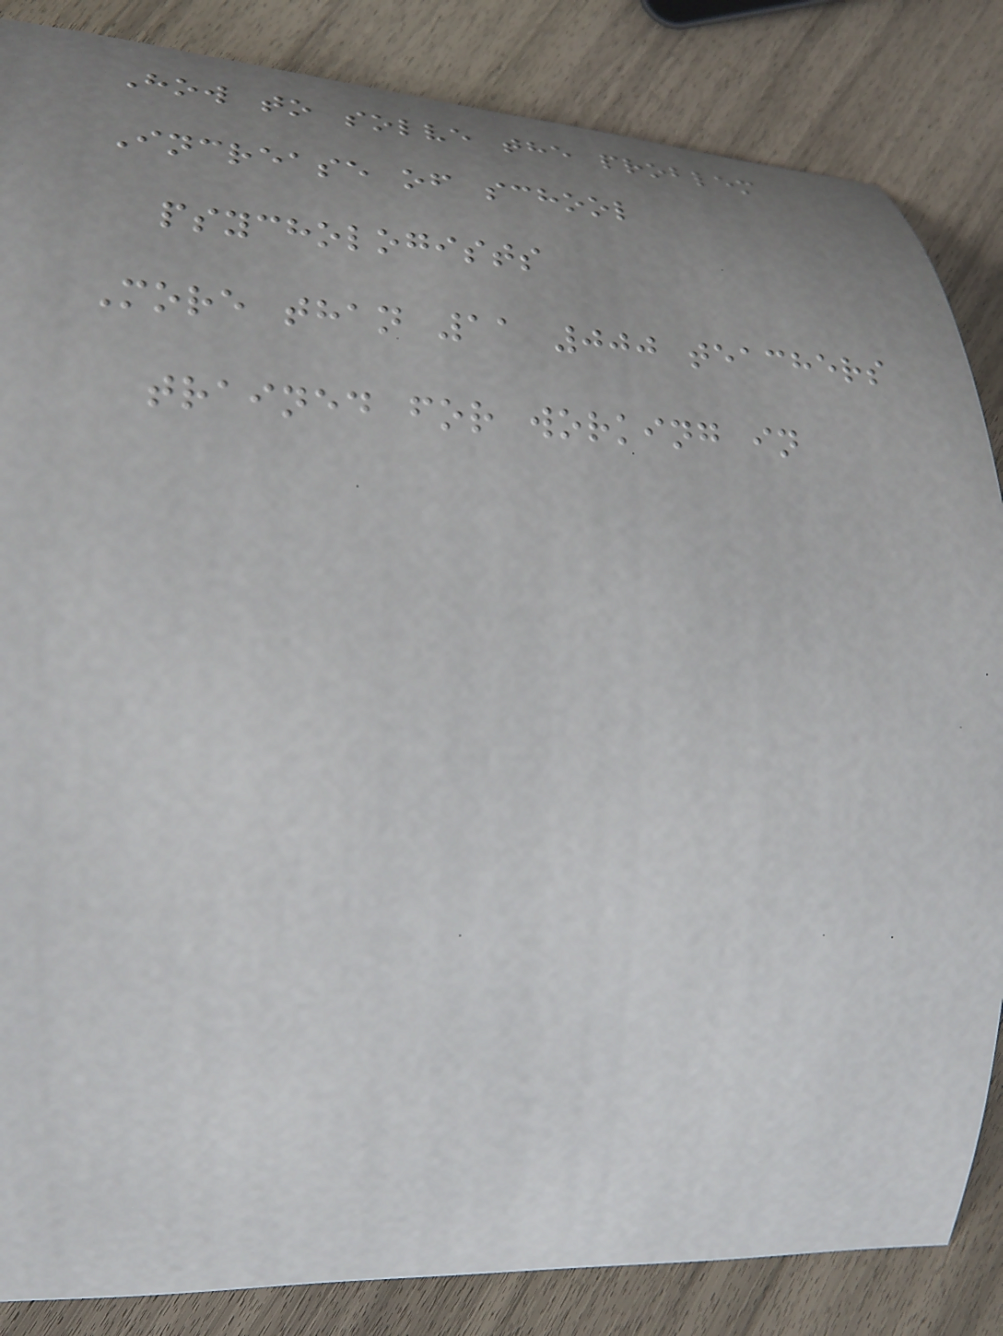How to solve the problem
Increase of school
psychologists
More than 11 000 teachers
trained for working in
